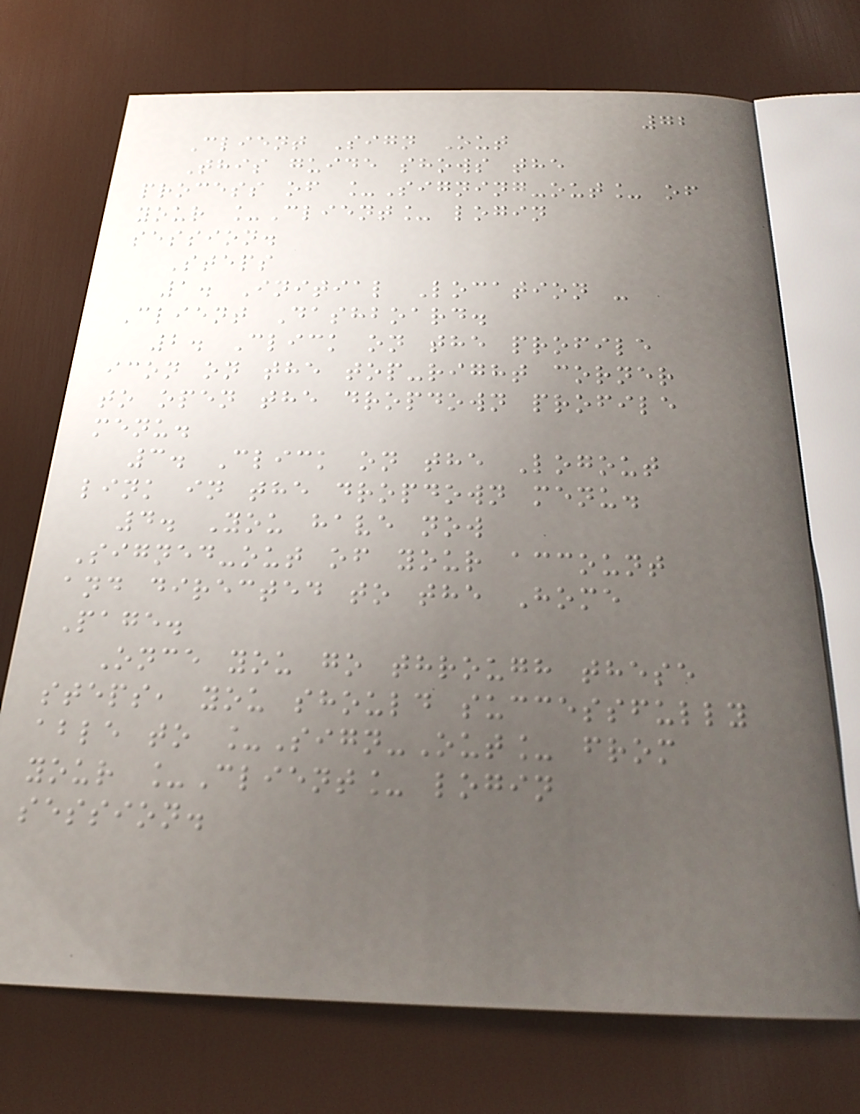72
Client Sign Out
This guide shows the
process of _Signing-out_ of
your _Client_ login
session.
Steps
1. Initial Location -
Client Dashboard.
2. Click on the profile
icon on the top-right corner
to open the dropdown profile
menu.
3. Click on the Logout
link in the dropdown menu.
4. You have now
Signed-out of your account
and directed to the Home
Page.
Once you go through these
steps, you should successfully
able to _Sign-Out_ from
your _Client_ login
session.
